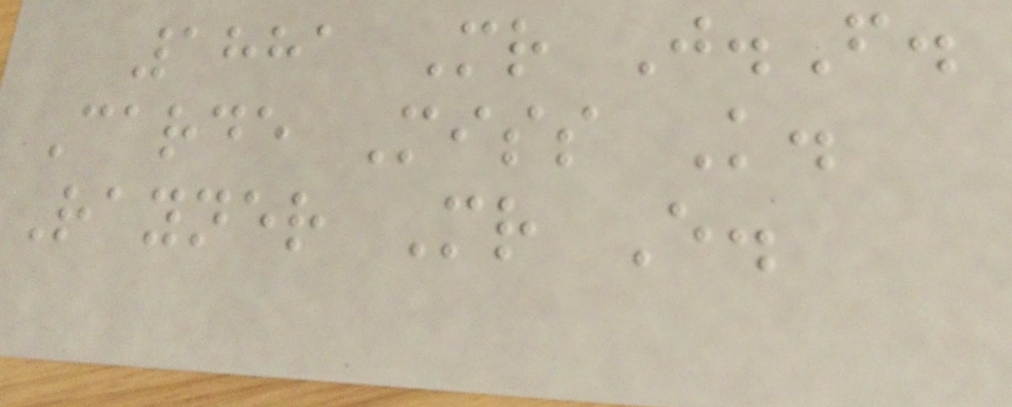1881 Mr J.F.
Carde Miss K.
Rayner Mr E.
